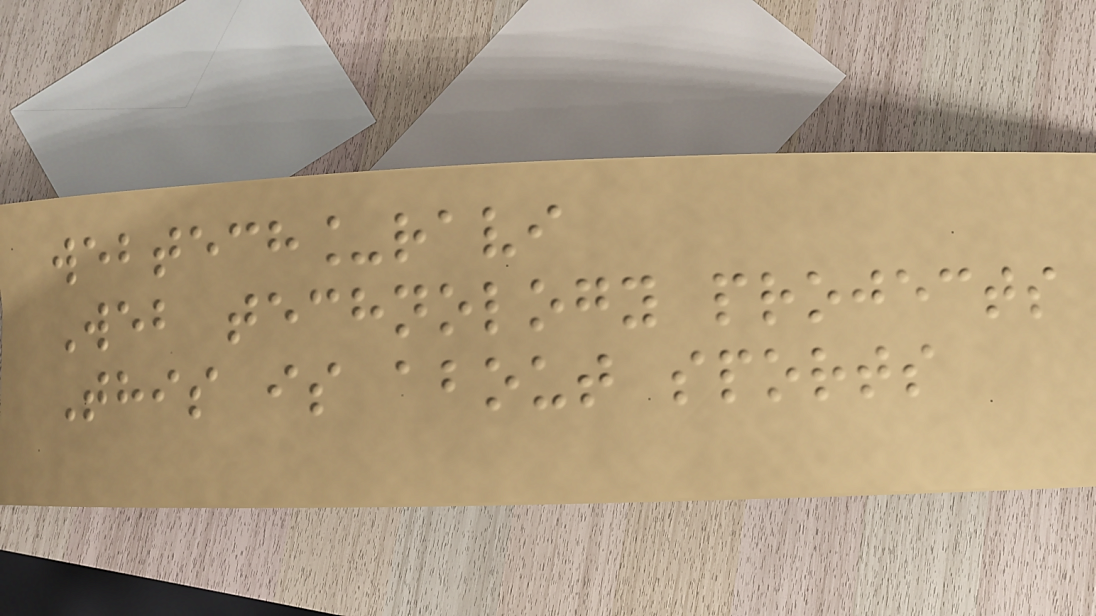webtech_ravi
Web technology projects
This is about sports
